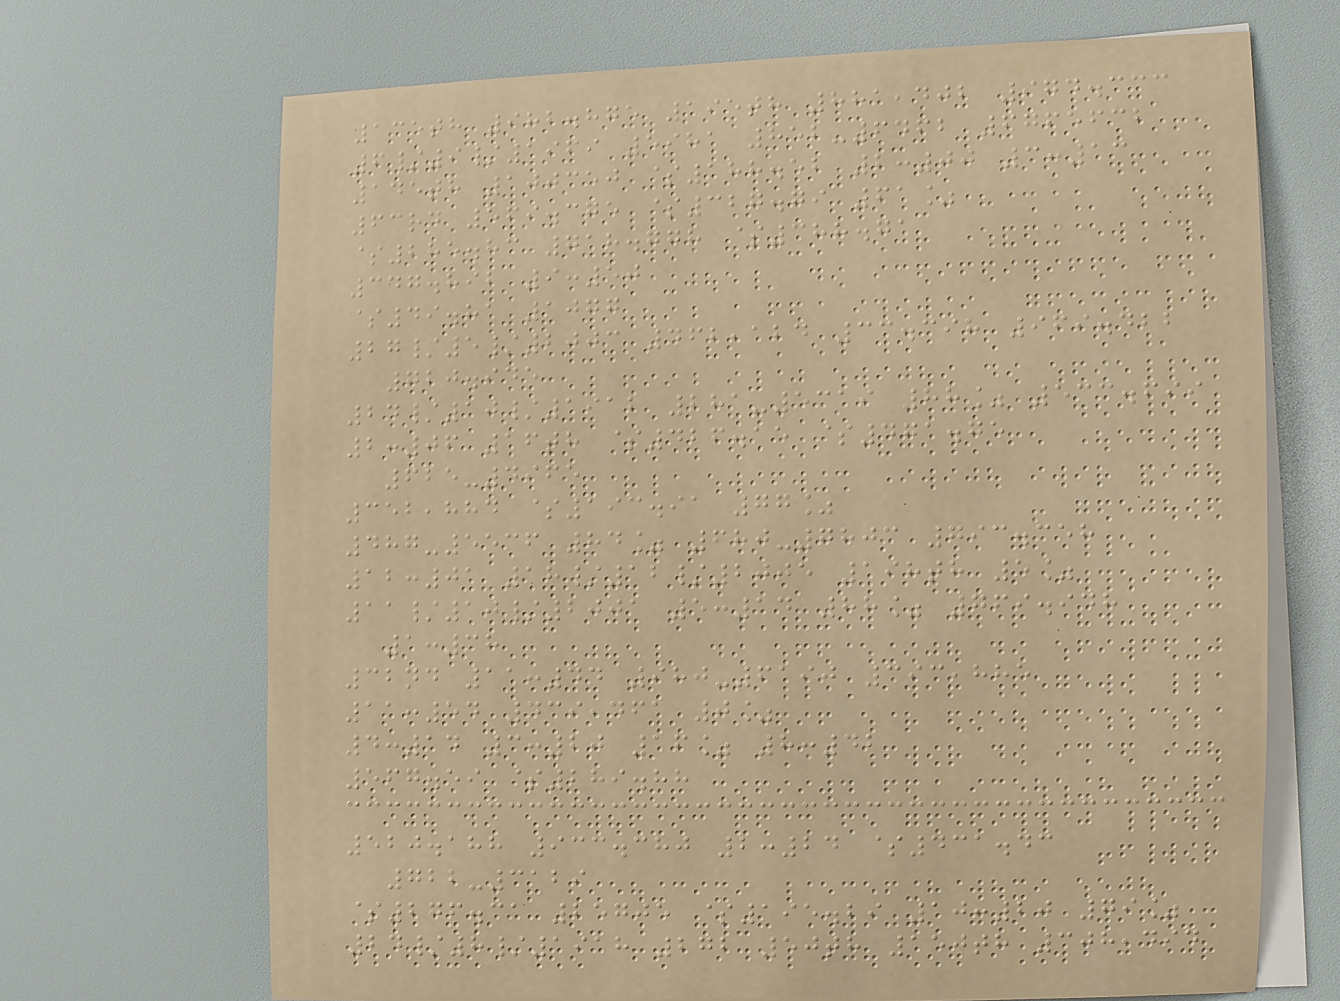135th 982.875 195th 881,402 974.333
6/9/1969 5981 852-6462 6765632
145th 100350 $188.52 2:00 3:13
63rd 569.375 $327.79 61%
$285.83 718.778 $388.71
347.892 9:50
$49.81 1077
27/5/2003 462,124 33.398 969.422
720.945
24/10/1912 281-5319 88% 533.699
2:06 16th $426.15 $471.75
625-4965
352,884 $193.91 77%
487-5536 84% 680-7803 793.358
12:01 18/12/2005 198th 5%
11/10/2001 5:14 88% 769.948
1:38
32nd 11:44 980-6190 393,885
11:54 439,461 0%
4:14 3:20 16% 8:42
567.59 $289.88
520.188 933.380 2:24 $431.43
722-3129
$276.31 25705 $195.29 10:20 79%
24/8/1918 272 50th 150th 308,494
